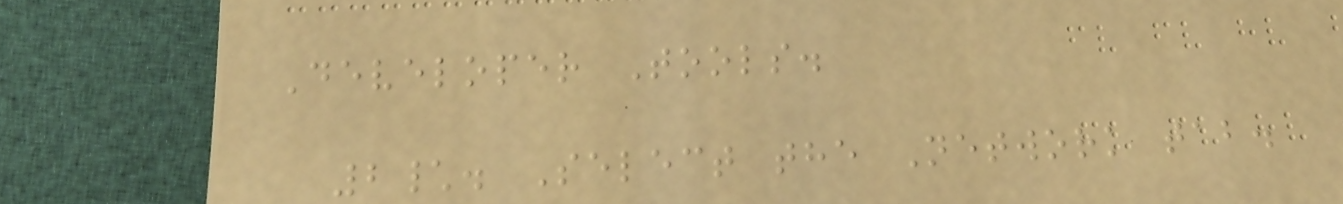Developer Tools.
2\. Select the Network tab.
